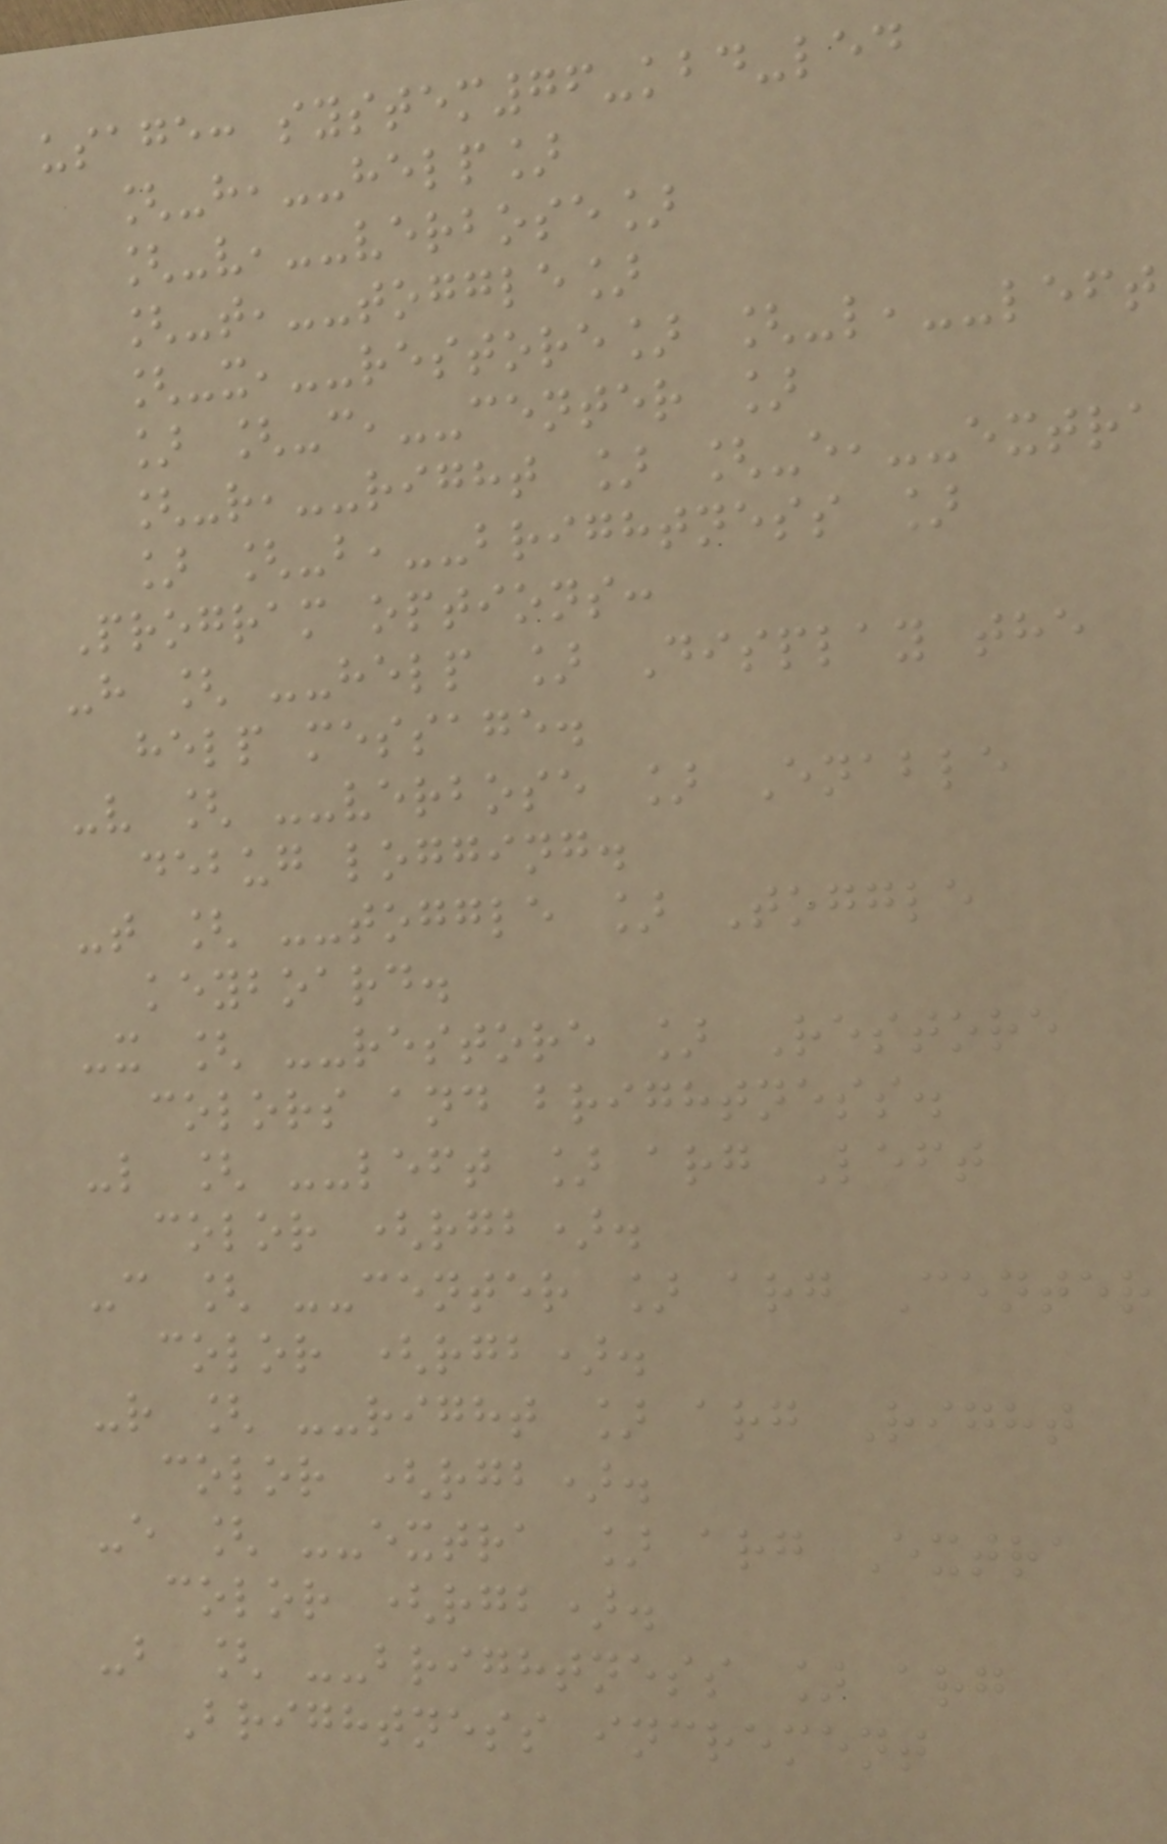usage: system76-kbd-led
[-h,--help]
[-v,--verbose]
[-t,--toggle]
[-x,--restore] [-l,--left
] [-c,--center ]
[-r,--right ] [-e,--extra
] [-b,--brightness ]
Program options:
-h [ --help ] Display the
help message.
-v [ --verbose ] Enable
debug logging.
-t [ --toggle ] Toggle
keyboard.
-x [ --restore ] Restore
colors and brightness.
-l [ --left ] arg Left
color (rgb).
-c [ --center ] arg Center
color (rgb).
-r [ --right ] arg Right
color (rgb).
-e [ --extra ] arg Extra
color (rgb).
-b [ --brightness ] arg
Brightness increment
